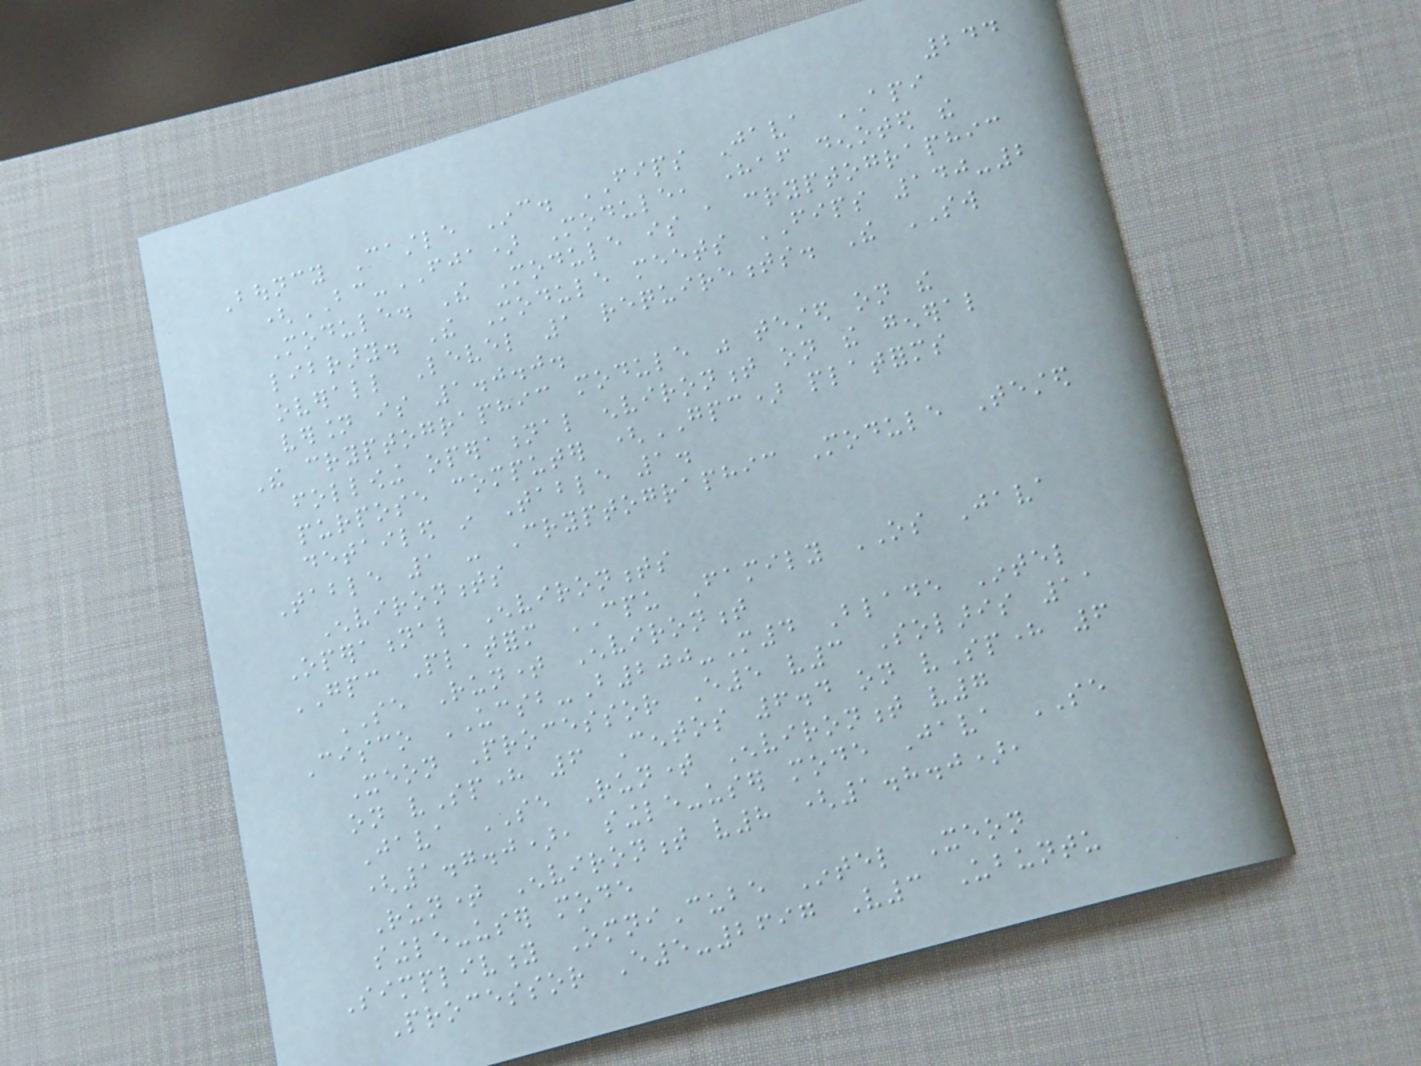244
Bouncy Castle Inc. FIPS Java API
(BC-FJA) Module, hereafter denoted the
Module. The Module is a cryptographic
library. The Module meets FIPS 140-2
overall Level 1 requirements. The SW
version is 1.0.0.
The cryptographic module was tested on the
following operational environment on the general
purpose computer (GPC) platforms
detailed in Table 1.
Table 1 - Cryptographic Module Tested
Environments
Operational Environments
GPC Platform CPU Family OS Java
SE Runtime Environment
Cisco UCSB-B200-M4 Blade Intel
Xeon Processor E5 v3 Solaris 11
on vSphere 6 Centos 6.4 on vSphere 6
Java SE Runtime Environment v7
(1.7.0), single-user mode Java SE
Runtime Environment v8 (1.8.0),
single-user mode
Simplivity OmniCube Intel Xeon
Processor E5-2697 V3 Ubuntu
